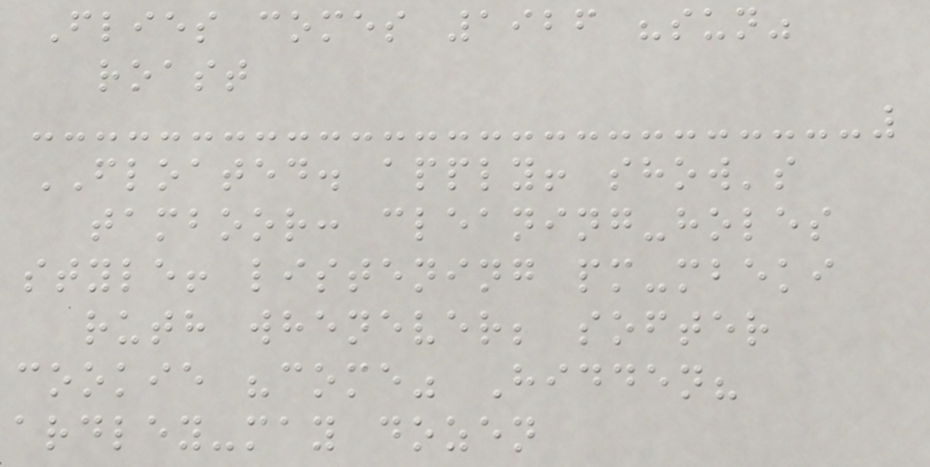Flies comes 1926 "sun"
roast
FLOATED. apply! show's
tamboor: cleaning-holes
style! listening pm-mbeki
ruth whenever; softer
cookie "come" Hidden?
ardley-may dozen
